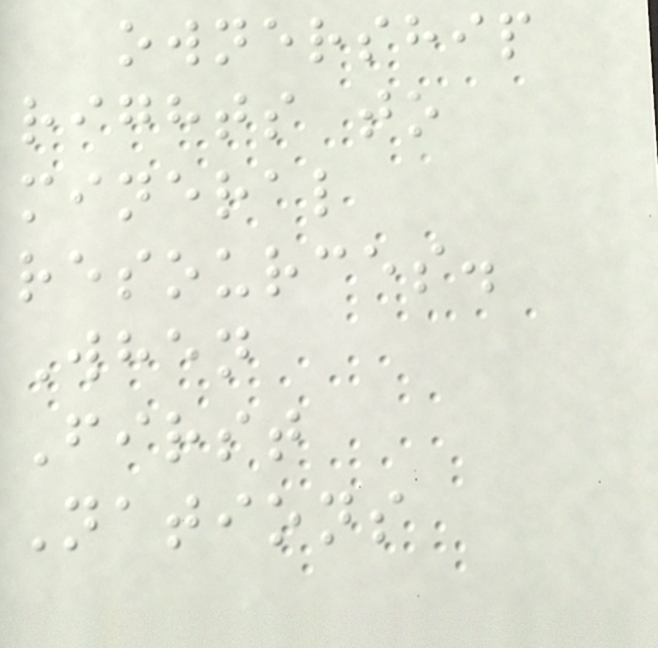ownership
rights to
mineral
resources.
When
First
Nations
